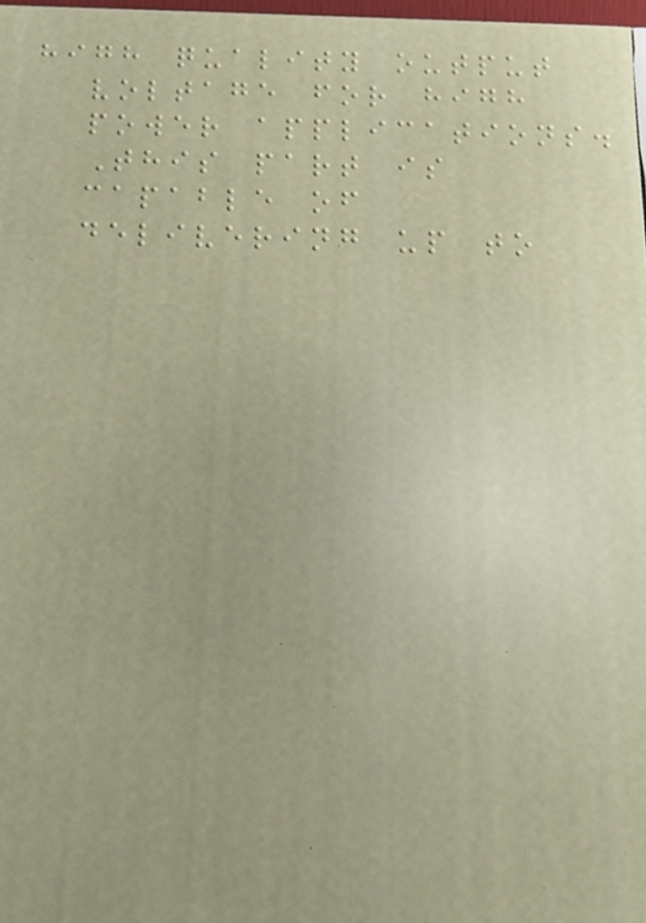high quality output
voltage for high
power applications.
This part is
capable of
delivering up to
